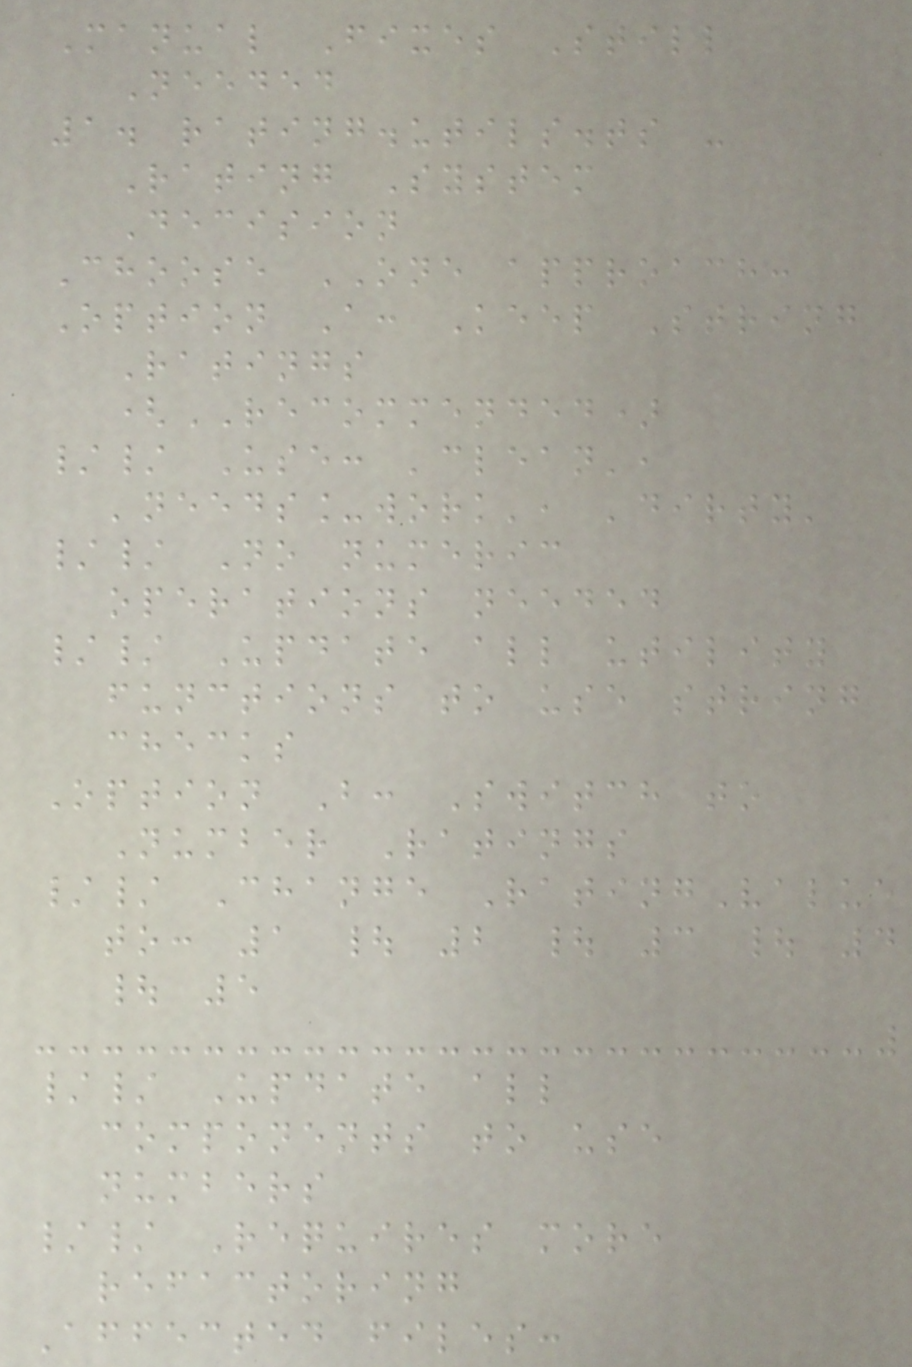Manual Fixes Still
Needed
1. rating.utils.ts -
Rating System
Decision
Choose ONE approach:
Option A: Keep String
Ratings
(RECOMMENDED)
// Use: 'clean',
'needs_work', 'dirty'
// No numeric
operations needed
// Update all utility
functions to use string
checks
Option B: Switch to
Number Ratings
// Change RatingValue
to: 1 | 2 | 3 | 4
| 5
// Update all
components to use
numbers
// Requires more
refactoring
Affected files:
